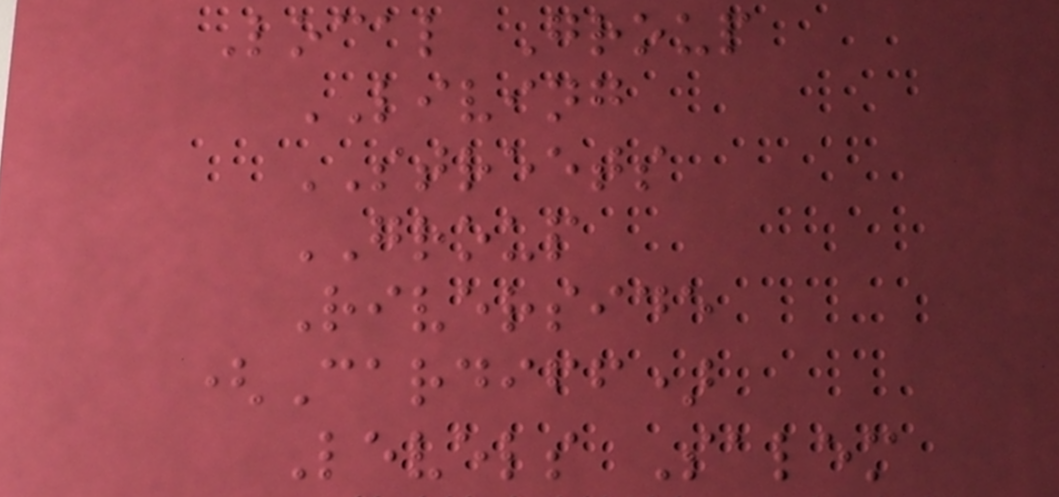Local Group
LIVING
STREETS
GROUP
Riverside
(Cardiff)
Levels Salem
